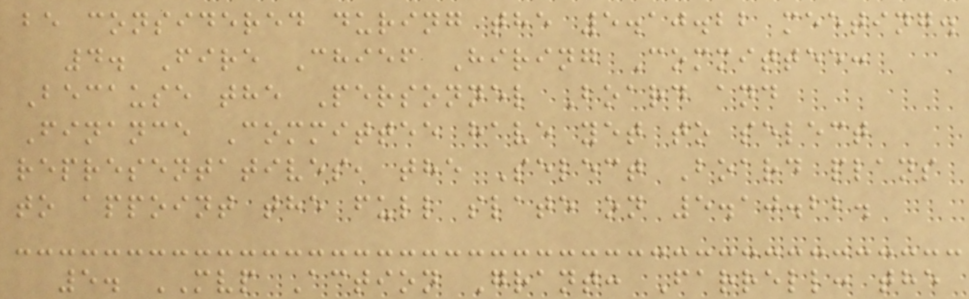be considered during the 5.10.22 meeting.
4. Fire Chief Hiring Committee:
Because the Personnel Board and
Finance Committee have yet to select
representatives, the Select Board plans
to appoint the full slate on 5.10.22.
5. MVP Action Grant: Farrell: the
